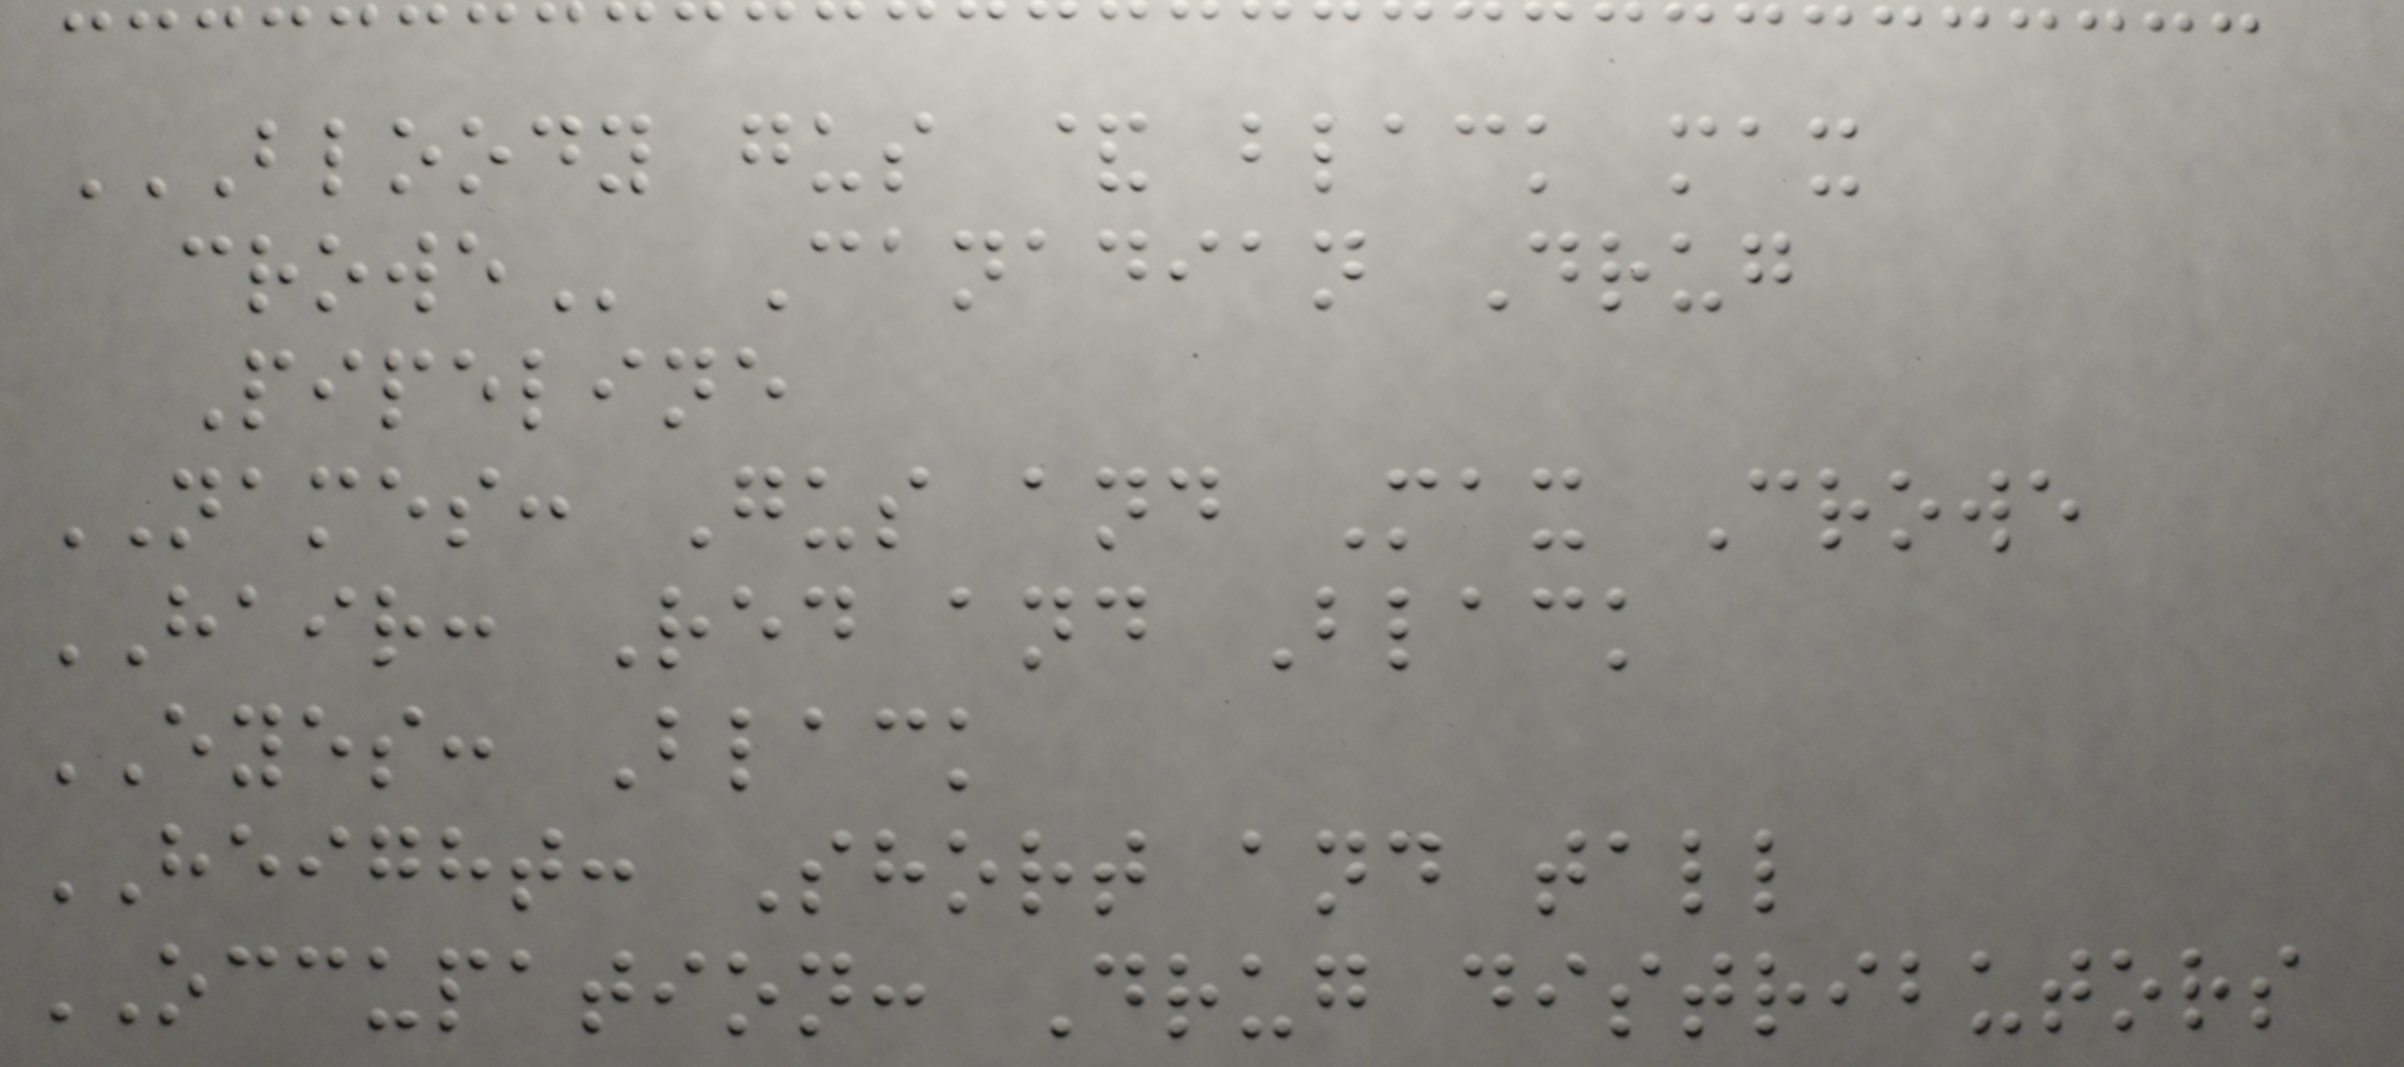BLOODY GUS & BLACK MAX
CROWE Canadian Drug
Pipeline
NAMES: Gus and Max Crowe
HAIR: Red and Black
EYES: Black
HEIGHT: Short and tall
OCCUPATION: Drug distributors
